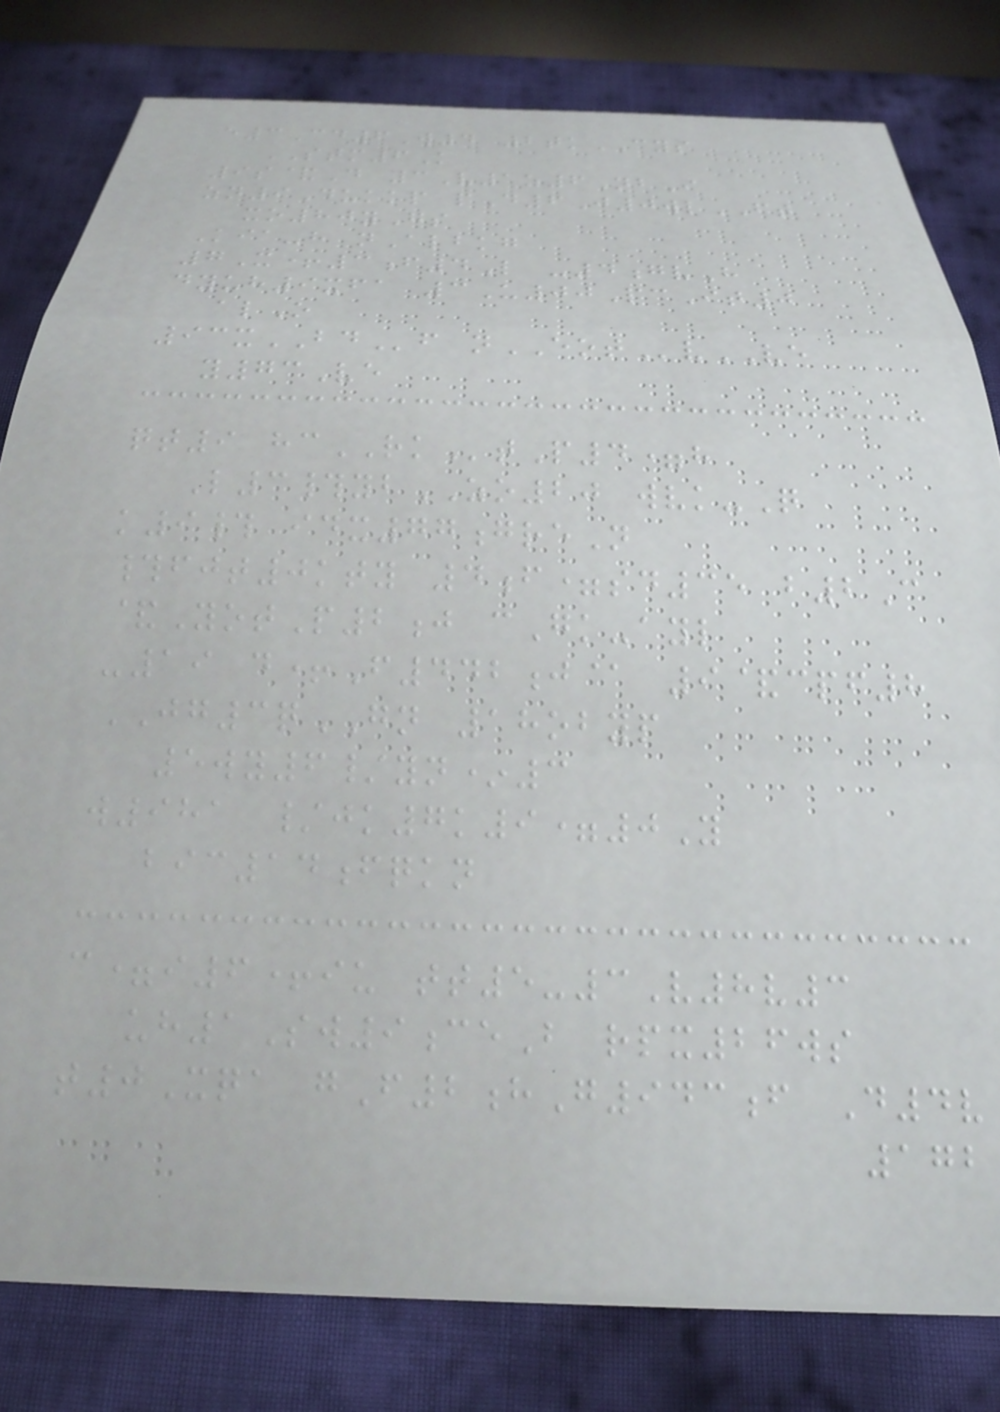e3Cd6W4 2tkCYS
STM6K
9s&D 3V1z6NbI
zn9Dukkp pD6J0wlFT
xo80yGs
Kia-h nAlbkg
7X+3f4L -4gvH
dyuh9xfa 3U00PcIt0
alO
93xBDf nEOTvVE
y73Ve
qt9 hcRKtP4=h
L3#ybZO20 wvk-Q
k9# idx77greN
#fjt0kty 4f=sd35 b2C
&YotP2j cGk-ayl
-19 d+F442j@ 9&cpf8
JG3qGN 18obyp
5wy6/yn*3
w981 /jk7k9=0Y
bic14fqkn
c=i6+iu tt5-3V8v3
uh1Sw9ceB rpx26ws
t0Xqa gF2hG943f D4v
172
